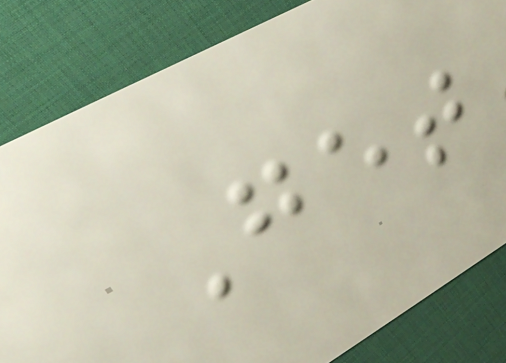Get
